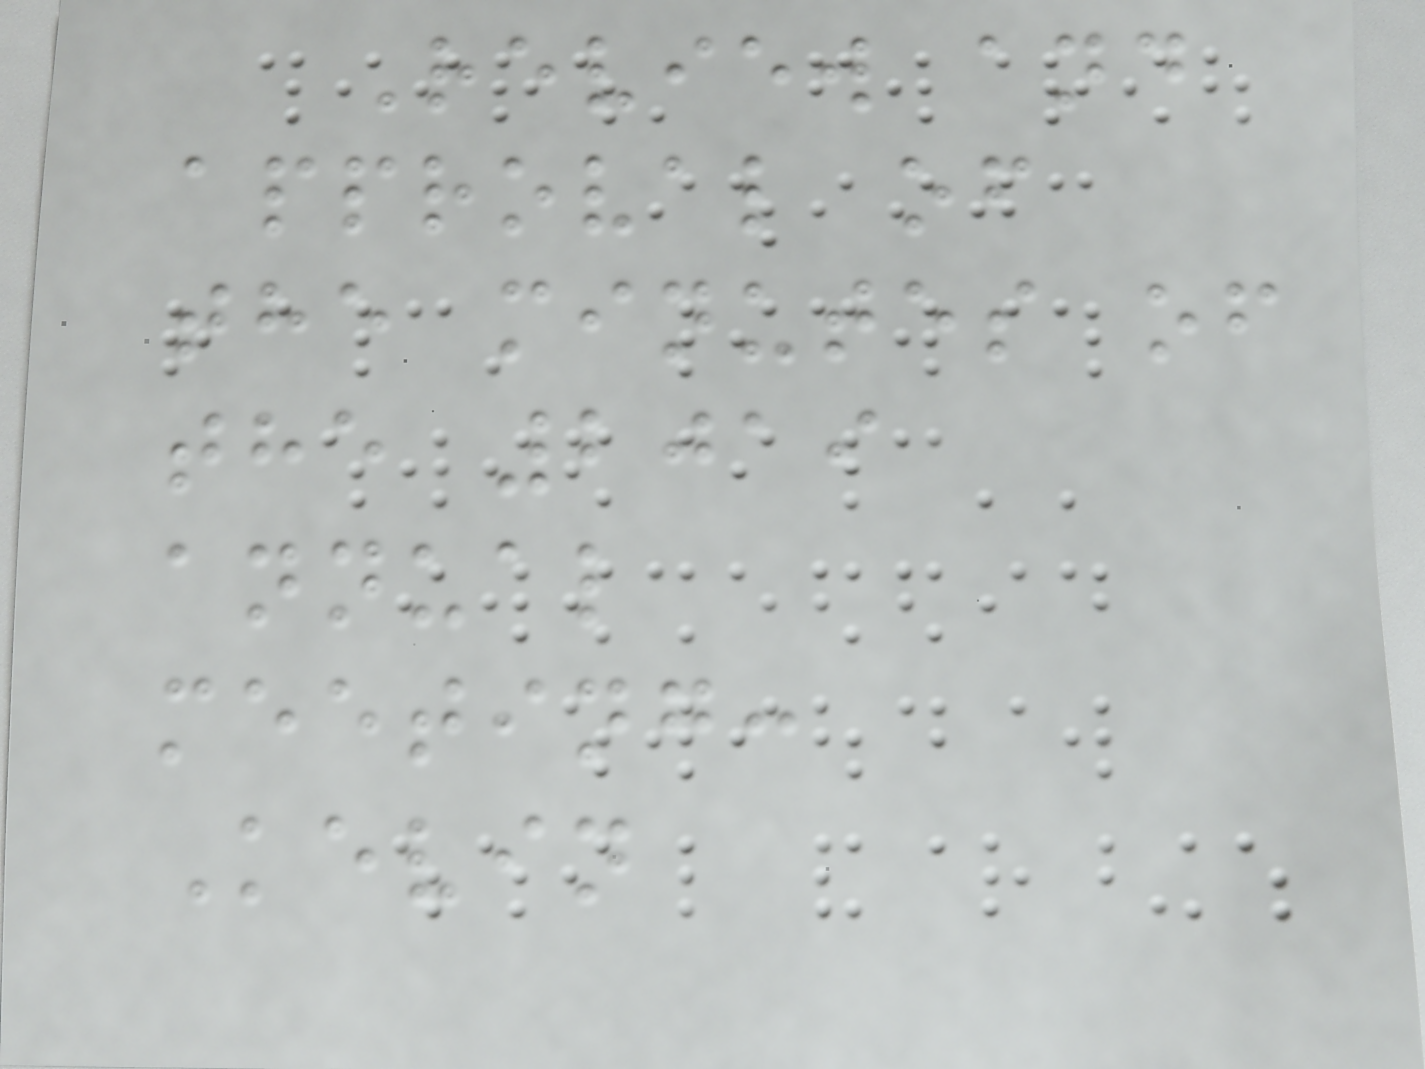Review and
approval of
the minutes of
the 2019
annual
meeting:
Kevin
